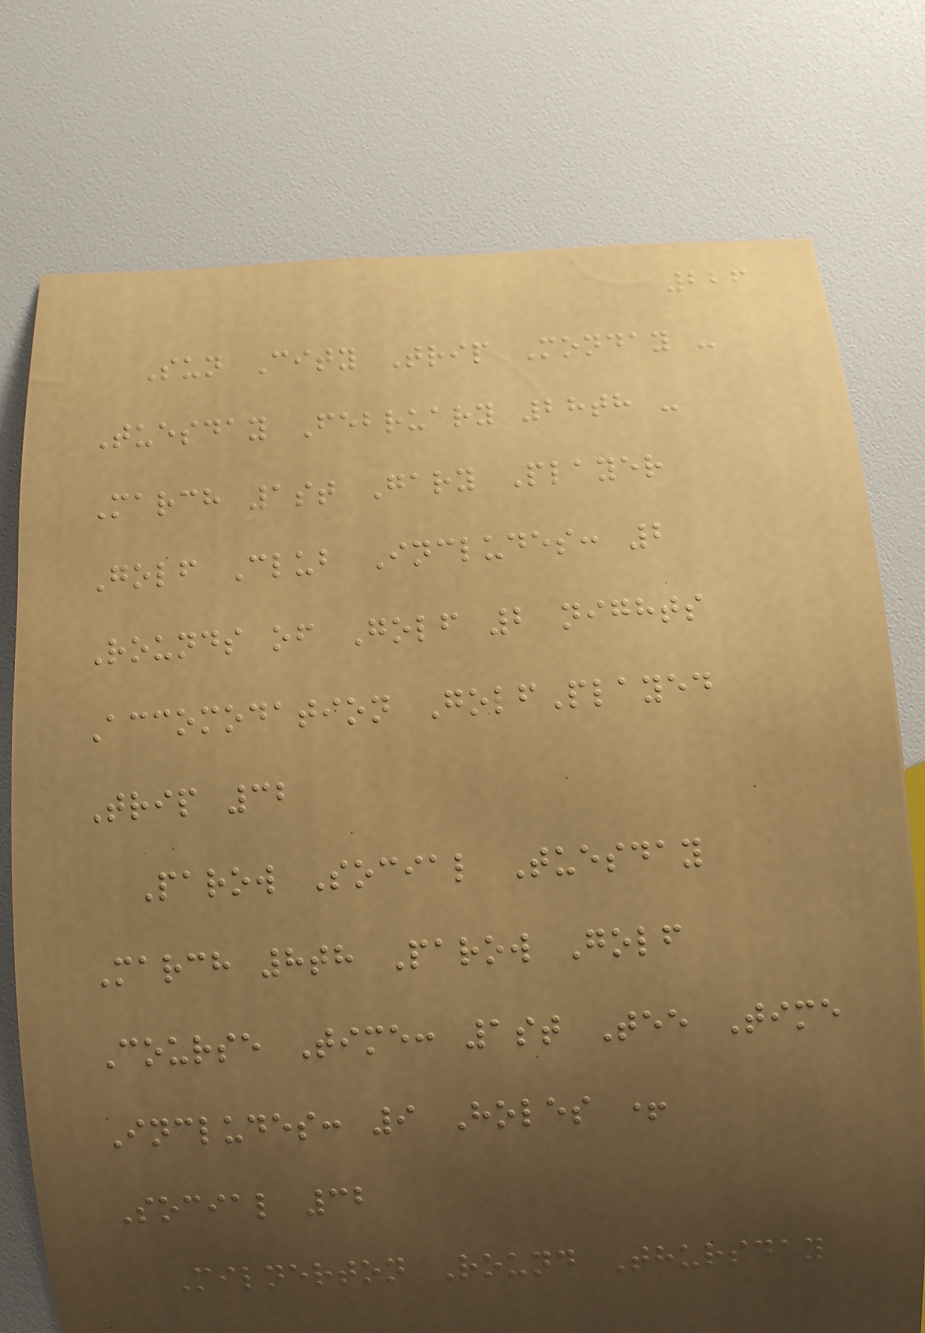226
Sun City Trip Monday -
Tuesday February 28th -
March 1st Gary Player
Golf Club Includes: 2
Rounds of Golf 2 nights
Accomodation GolfPlayed
Trip 32
Parow Social Tuesday
March 8th Parow Golf
Course Time: 1st Tee Time
Includes: 9 Holes +
Social 32
Milnerton Round Thursday
